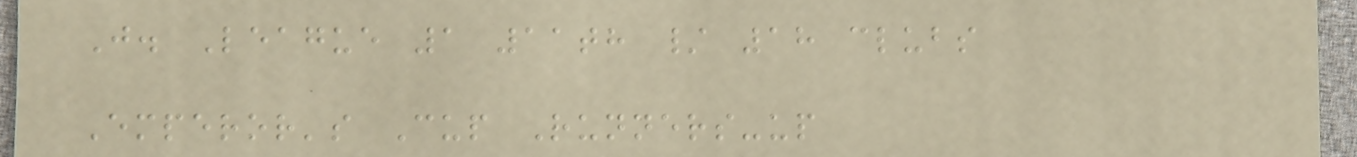J. League 1 11th / 18 clubs
Emperor's Cup Runners-up
